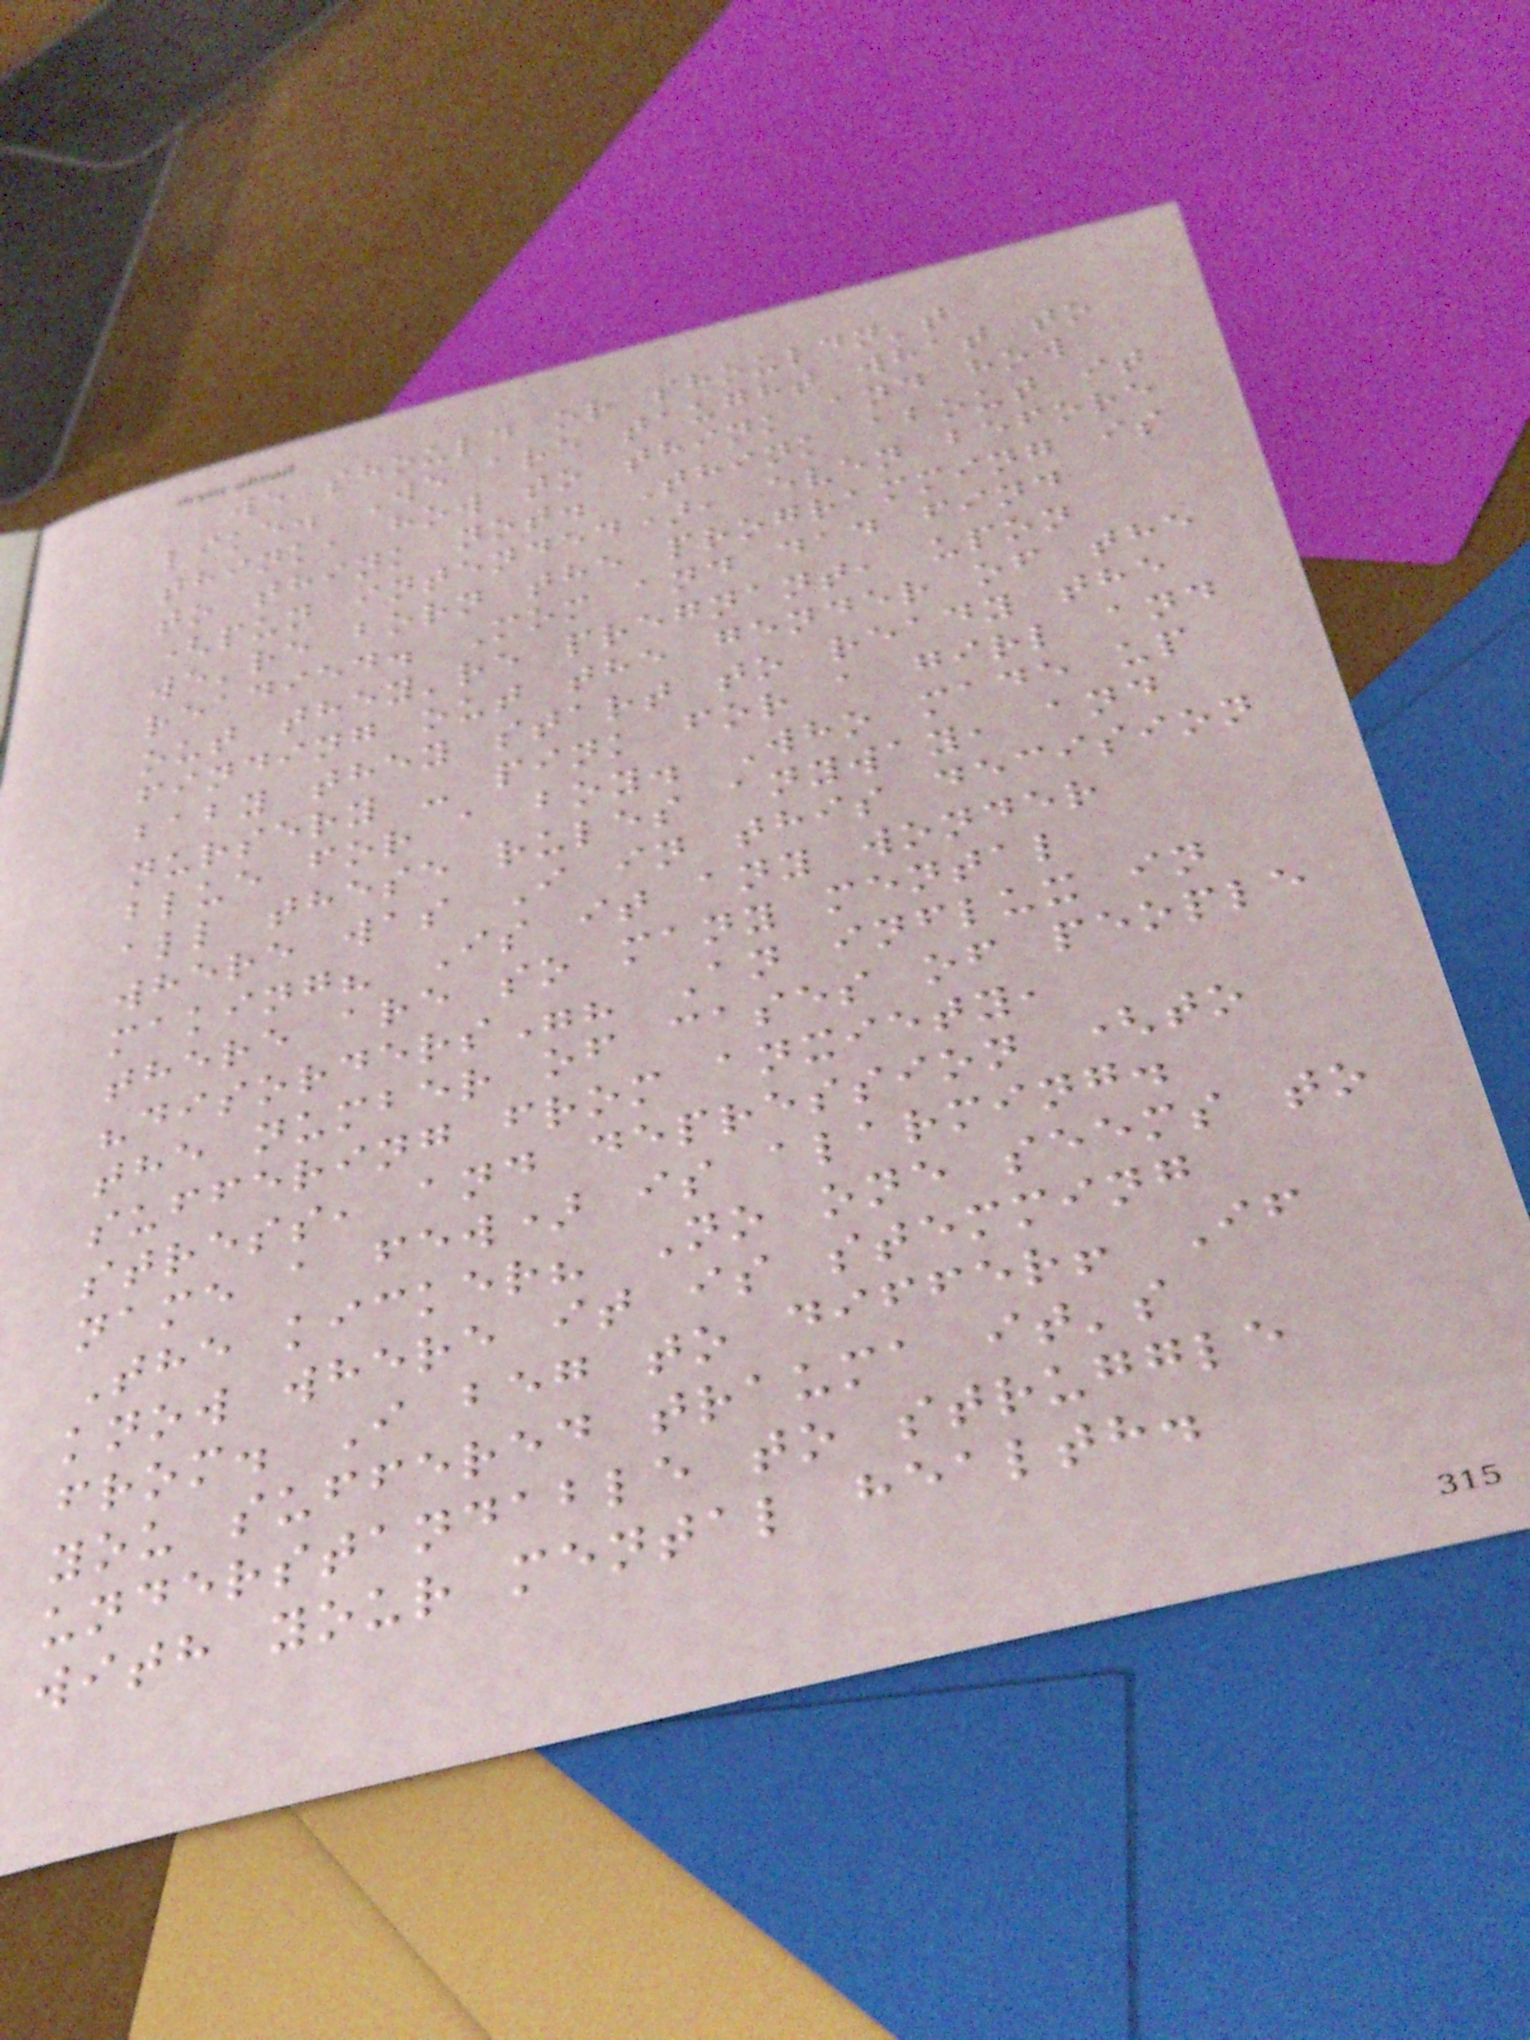we should or shouldn't
like. We are taught what to
think, how to think and how
to think not. Think about it
(pun intended), even before
we're born the programming is
readied. Mom and dad find
out they're pregnant, upon
finding out the gender of the
baby they start to ready the
nursery - pink for a girl and
blue for a boy. Who made up
all these rules anyway, and
where was I in this decision
making? Is it any wonder
there are so many mental
"disorders"? An influx in
the number of cases of people
suffering from anxiety,
stress, and depression (to
name a few) is alarming.
The kicker? No one seems to
know where it is stemming
from. I beg to differ! If
you suffered trauma it's
understandable to struggle
with your mental health.
